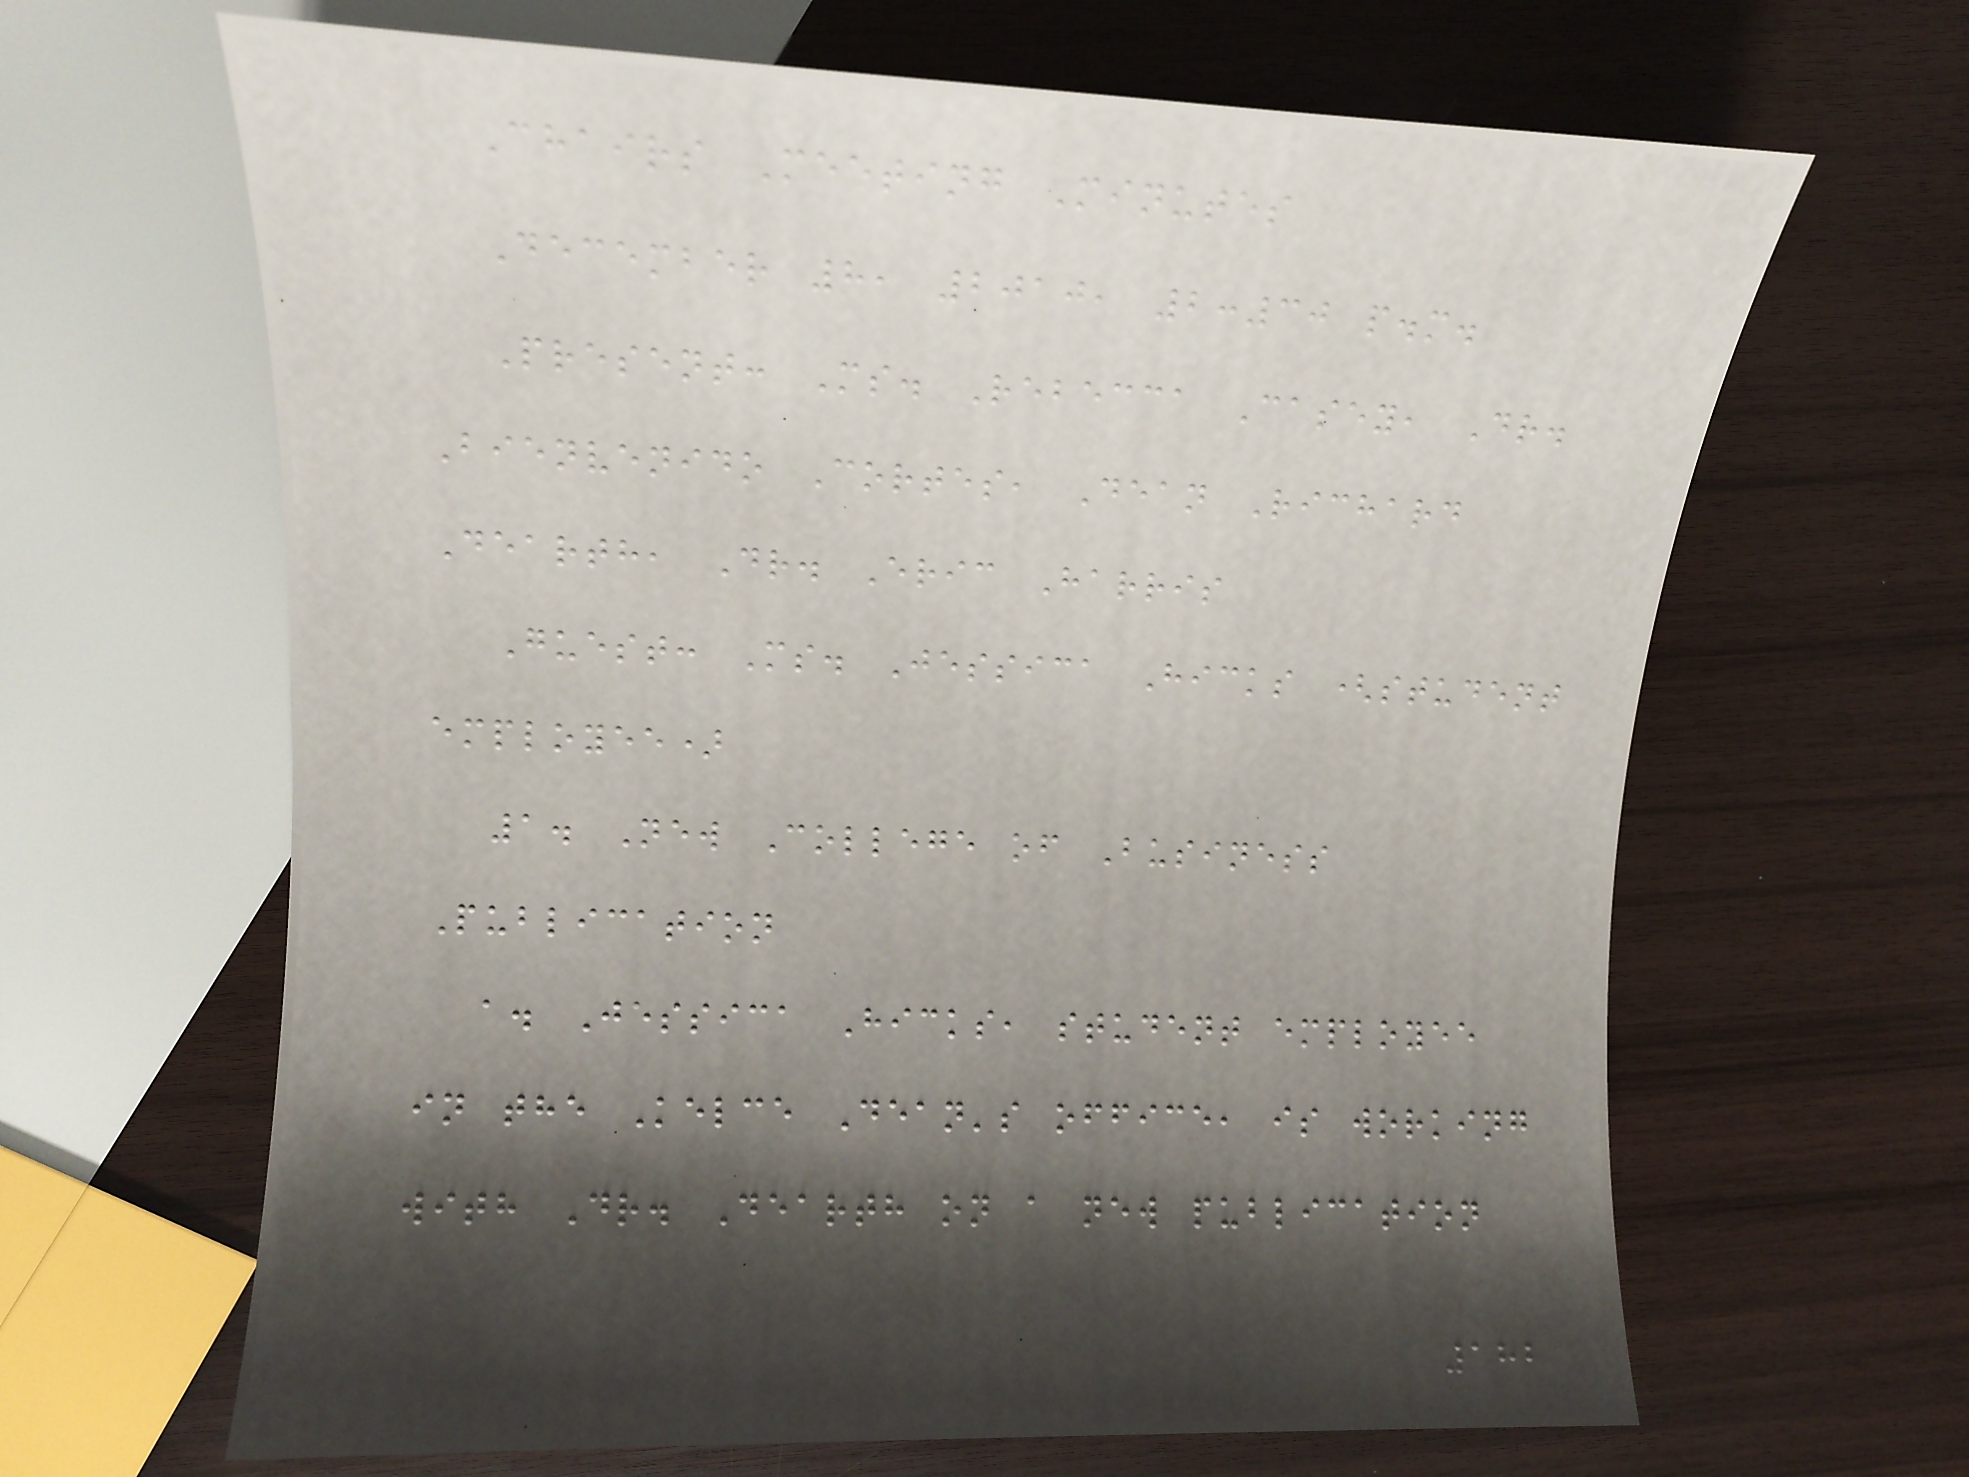Chairs Meeting Minutes
December 8, 2010, 2:30 p.m.
Present: Ms. Rebecca Casey, Dr.
Bienvenido Cortes, Dean Richard
Dearth, Dr. Eric Harris
Guest: Ms. Jessica Hicks (student
employee)
1. New College of Business
Publication
a. Jessica Hicks, student employee
in the Kelce Dean's office, is working
with Dr. Dearth on a new publication
182
